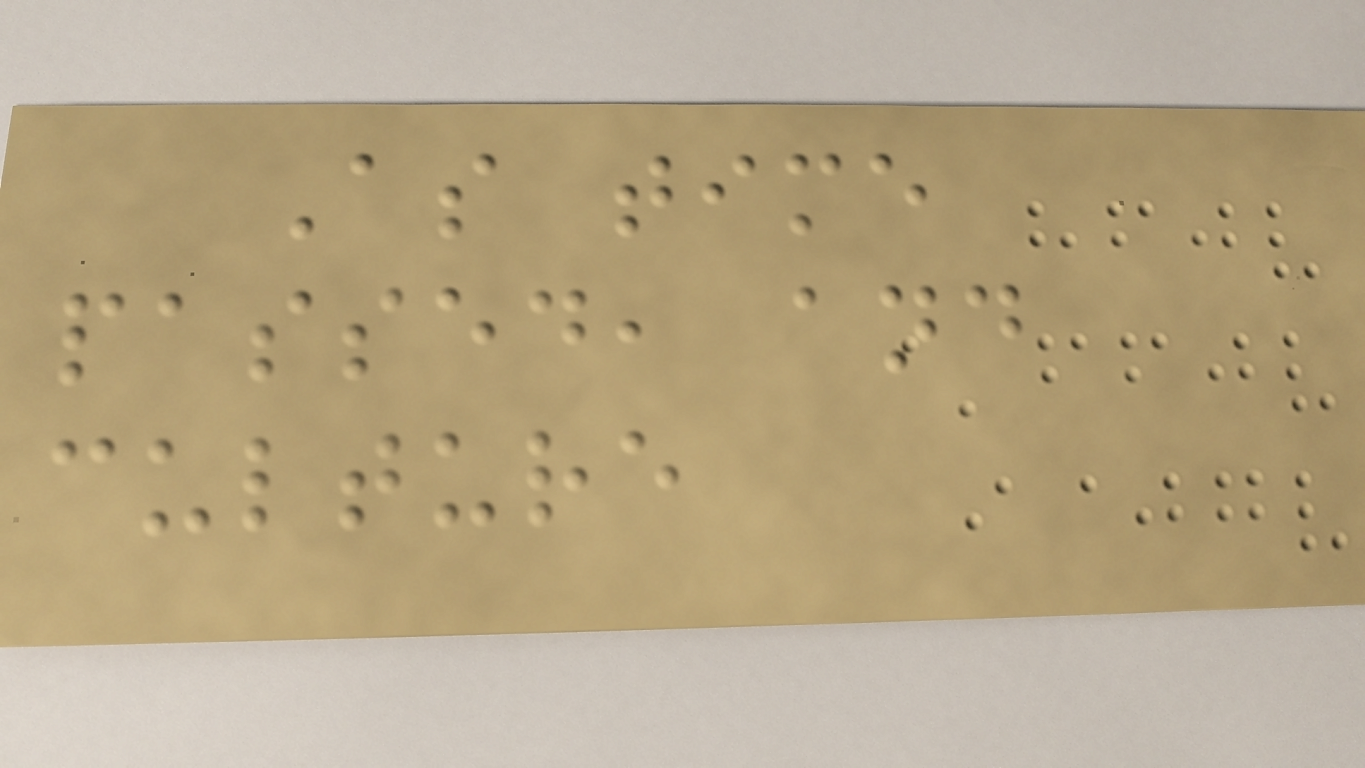As time
passed, and
culture
